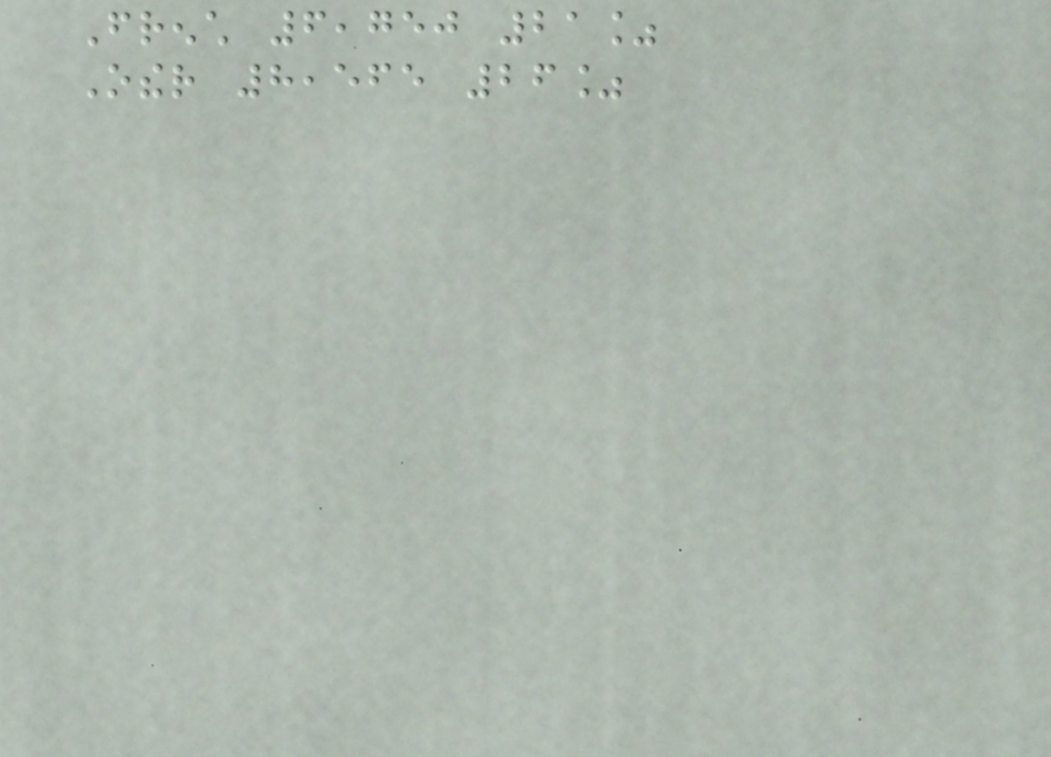French 6,750 21%
Other 8,565 26%
